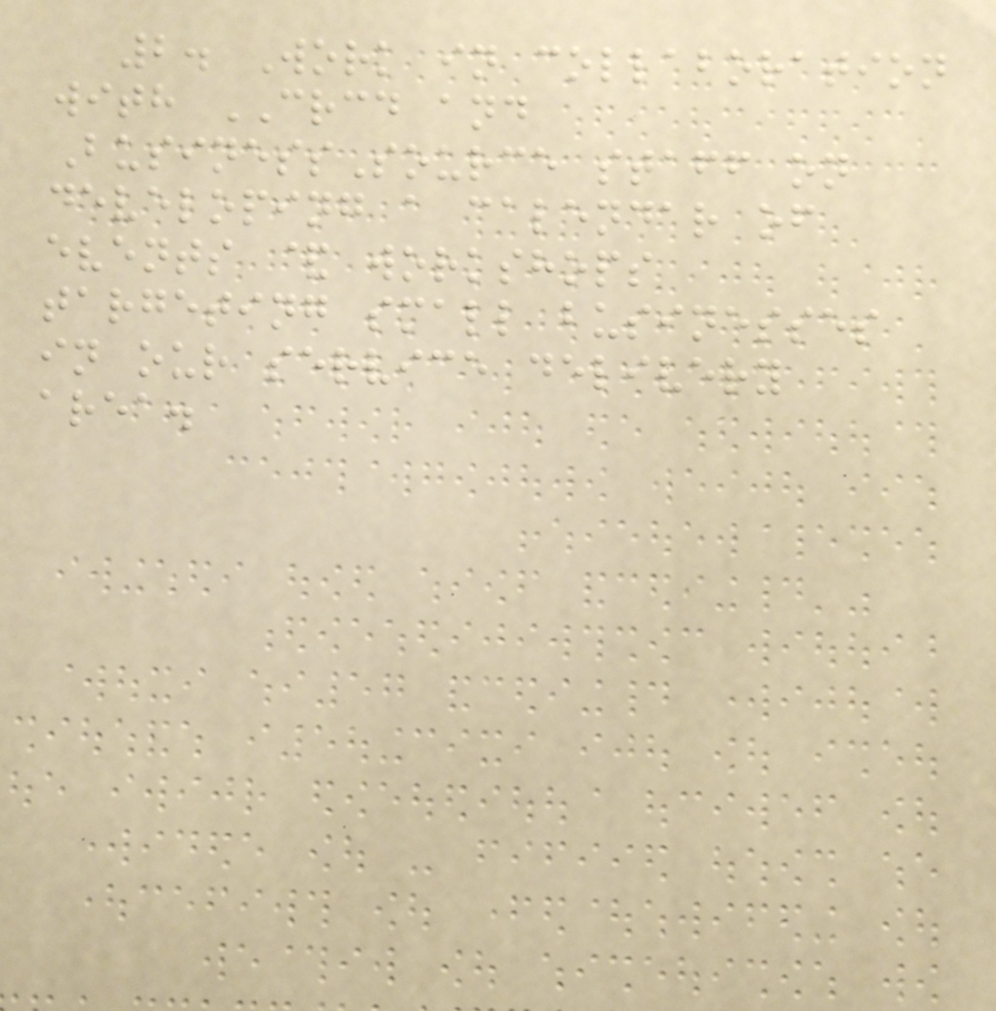2. Work in collaboration
with CRCD and
BusinessSource staff on
developing a calendar of
events & workshops
targeting small businesses
in our service delivery
area.
